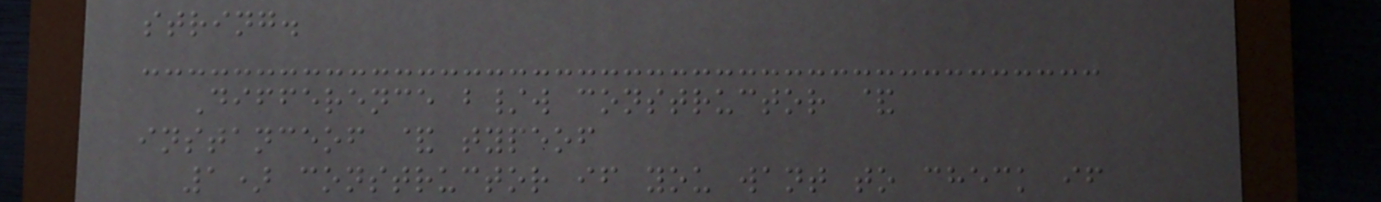string.
Difference b/w constructor &
instanceof & typeof
1) constructor if you want to check if
